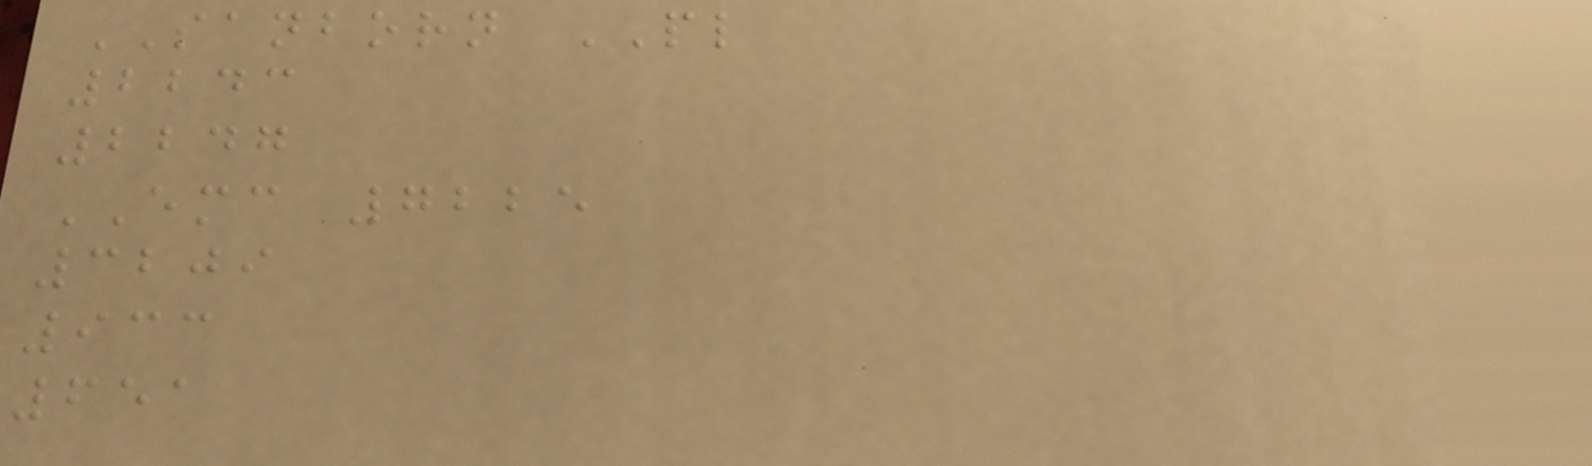SANBORN PL
2243
2247
EMC 7225
3209
933
651
